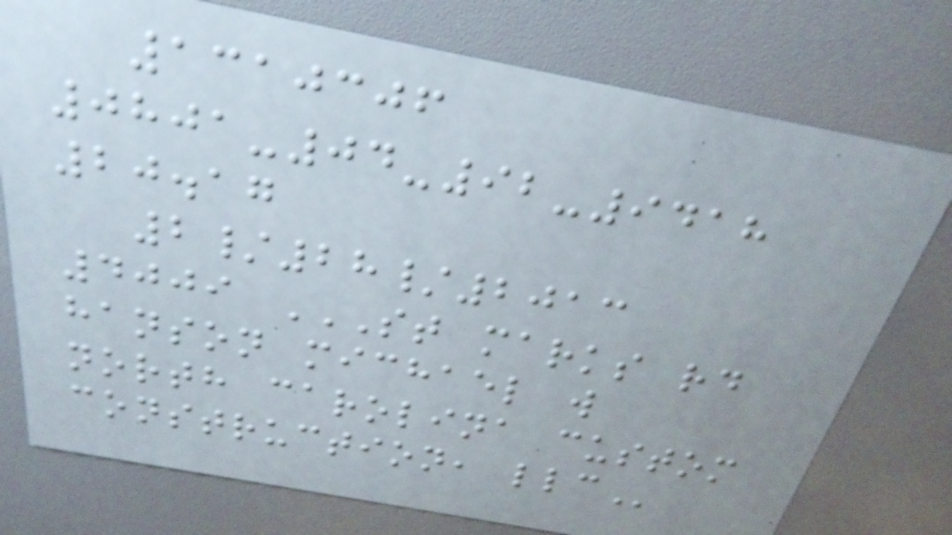1310306
0801-04-92-9418
20.17
2/28/2013
4009 ST MARKS RD
HANSON MICHAEL W
NORTH CAROLINA CUSTOM
CONSTRUCTION, LLC
